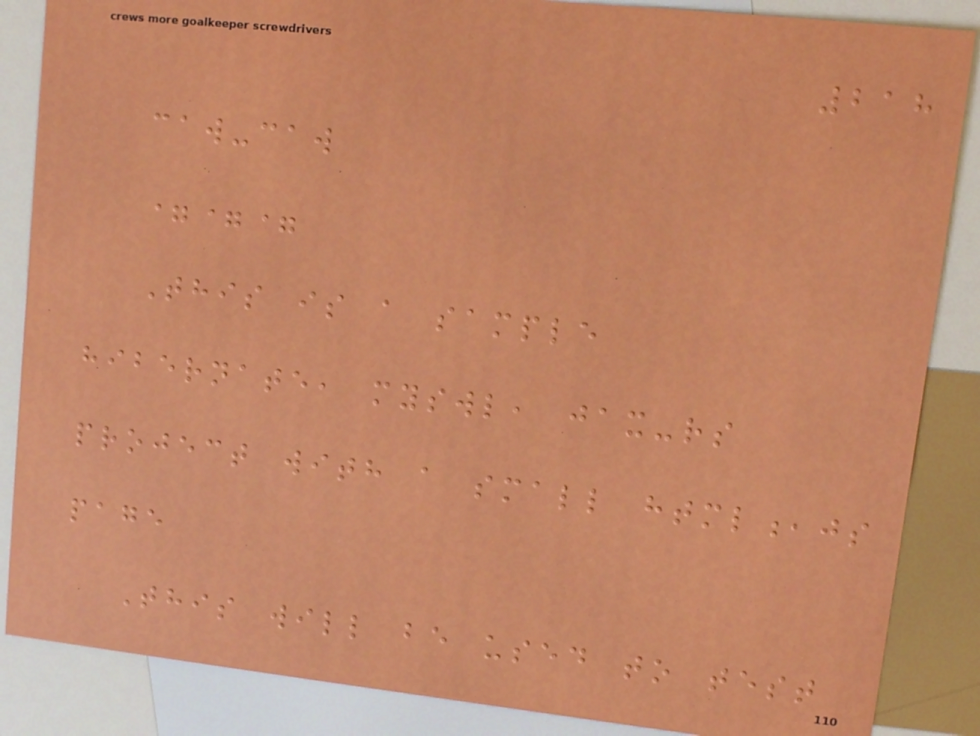218
caw-caw
===
This is a sample
hibernate, myswl, jax-rs
project with a small html,js
page
This will be used to test
